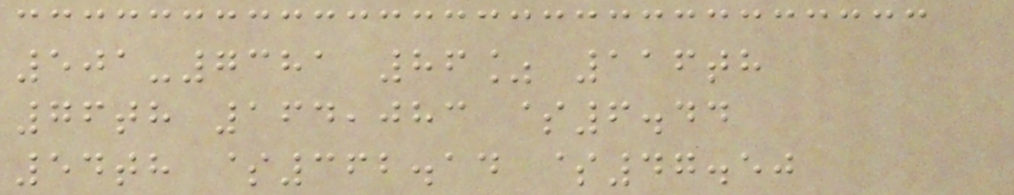501-7381 86% 116th
76th 164,083 $6.44
54th $362.14 $47.50
